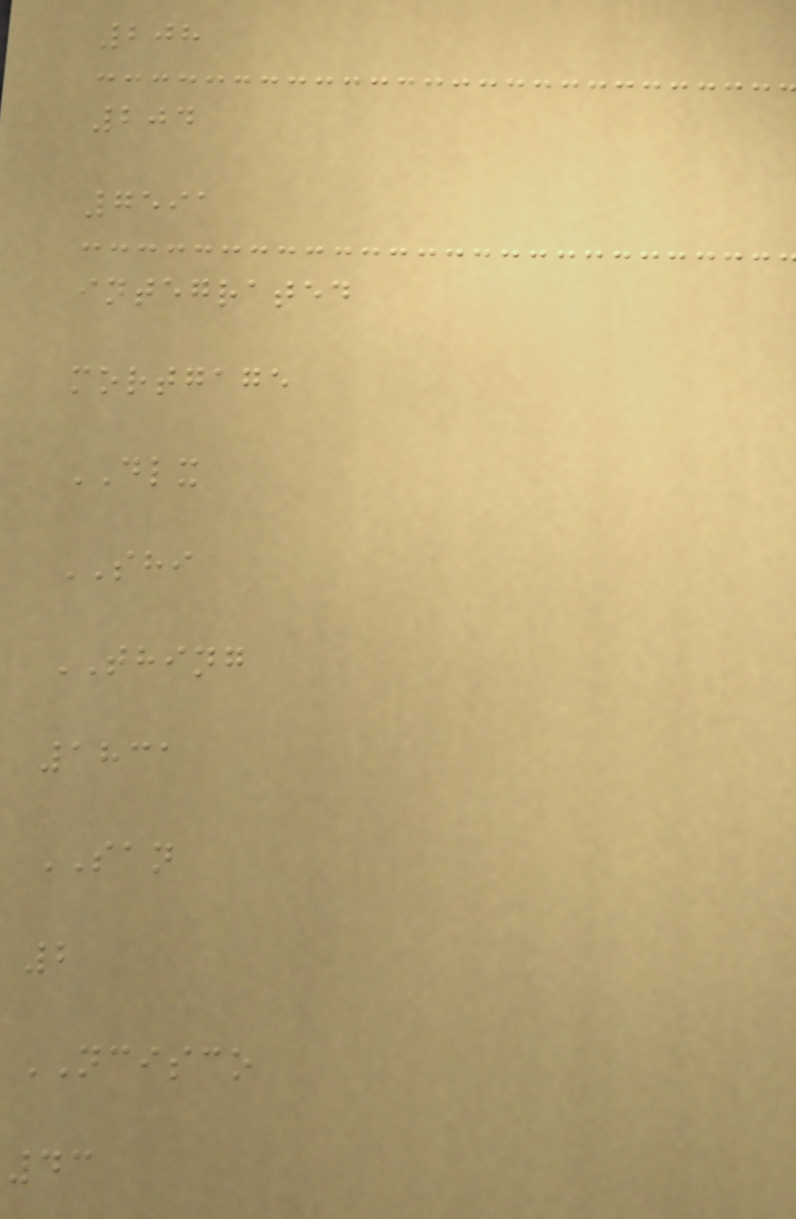208
204
7591
integrated
mortgage
DLX
SHI
THING
1831
SAN
2
NCISCO
43
